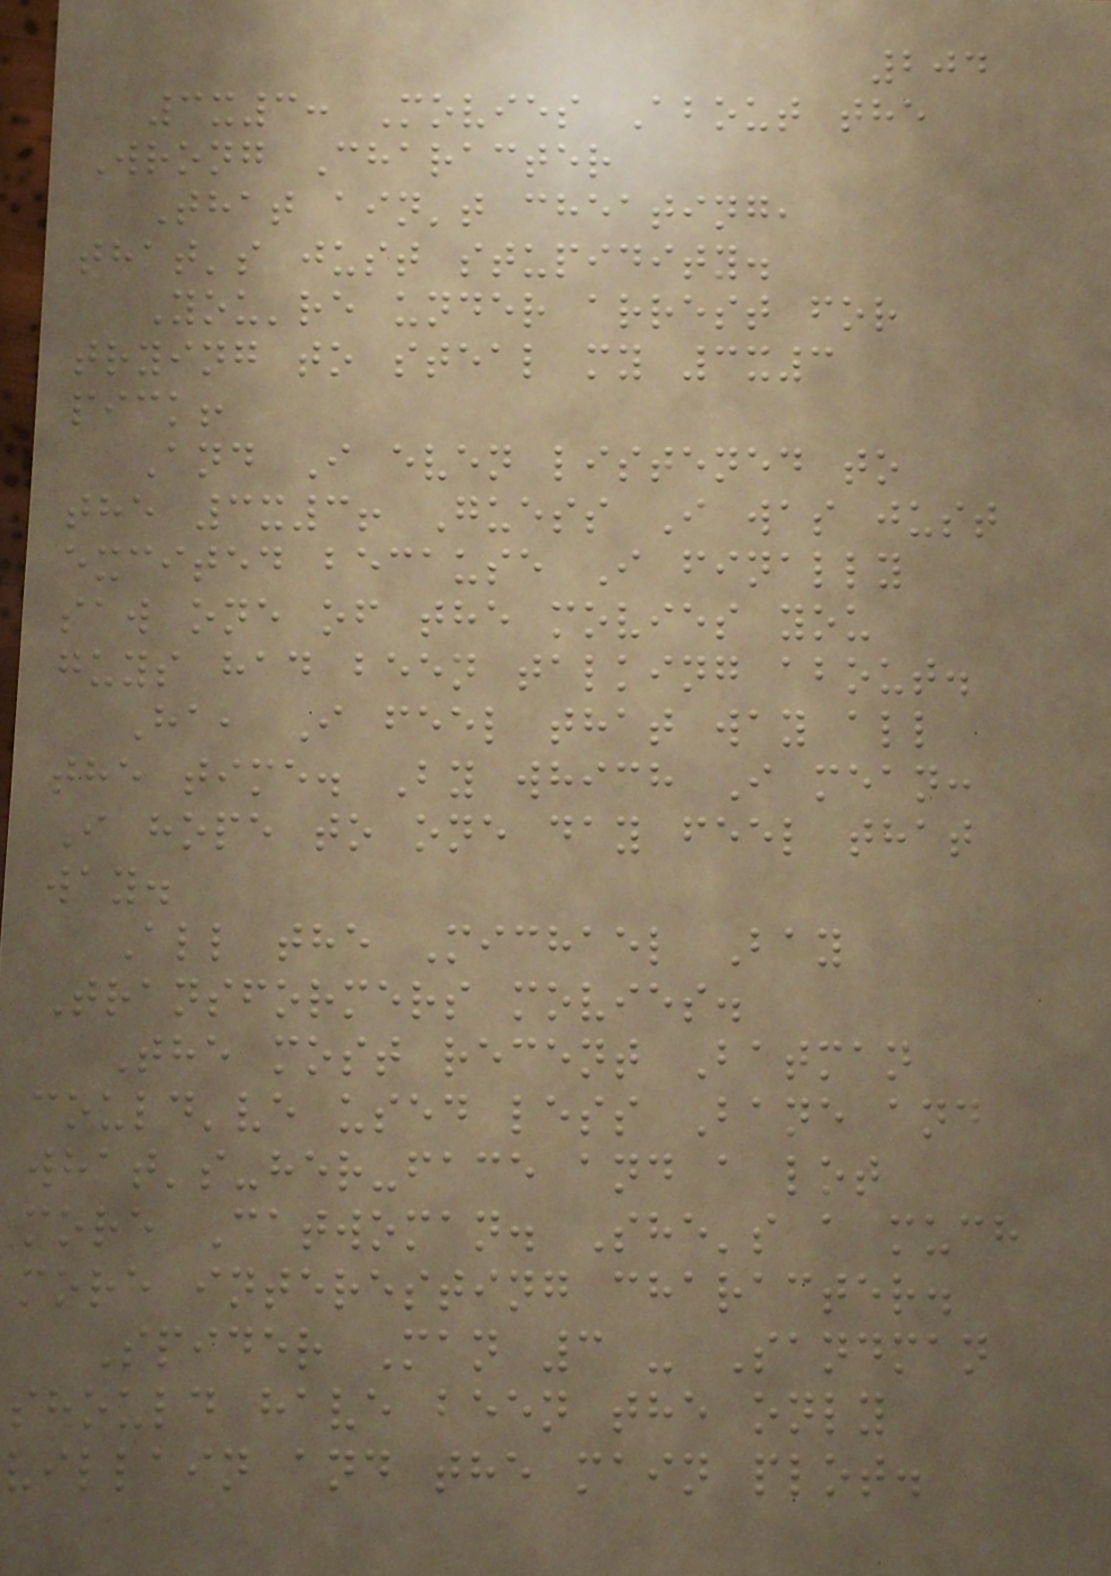204
3x3: Movies About the
Wrong Character
That ain't cheating,
that's just stupidity.
You're under arrest for
trying to steal my 3x3
pick!
And I even listened to
the 3x3! Guess I was just
excited because I finally
saw one of the movies you
guys had been talking about.
Ha, I feel that way all
the time. By which I mean:
I hope to one day feel that
way.
All the Michael Bay
Transformers movies.
The most recent Batman
could've used less Bane and
what's-her-face and a lot
more Catwoman. She's a much
more interesting character.
Spider Man 3 - Sandman
should have been the only
villain and the main plot.
